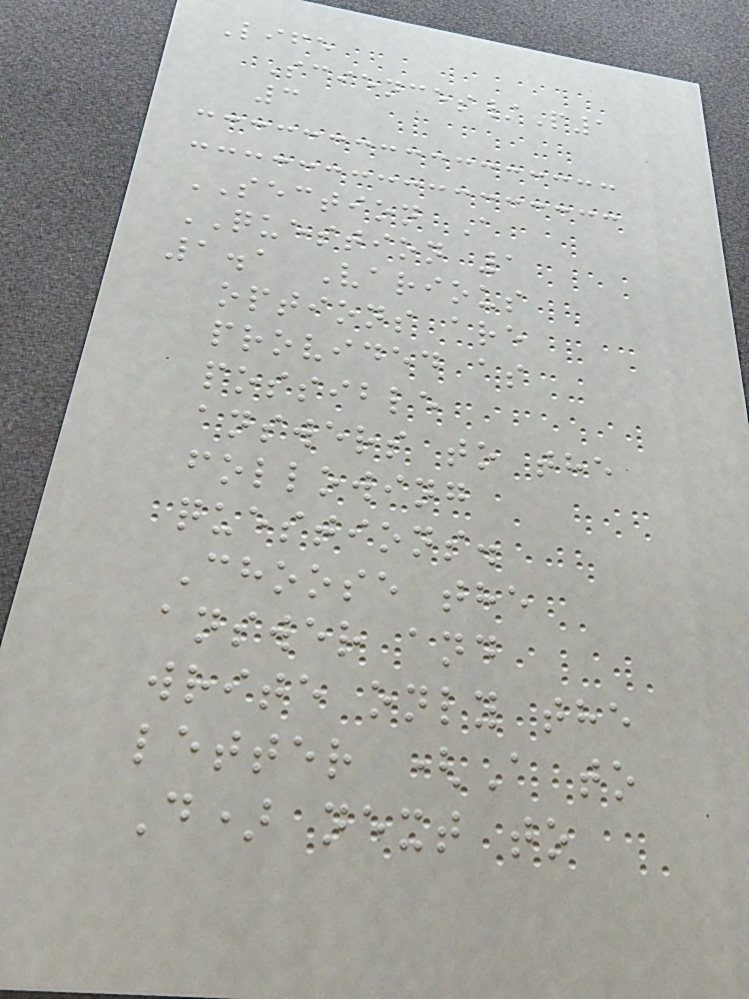Life
Sciences/P1
3
SECTION A
QUESTION 1
1.1 Various
options are
provided as
possible
answers to the
following
questions.
Choose the
answer and
write only the
letter (A to
D) next to
